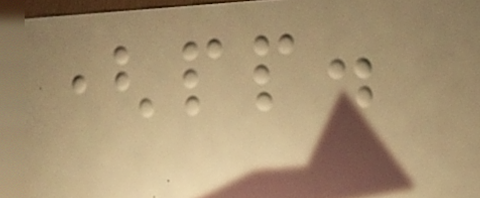(pp.
